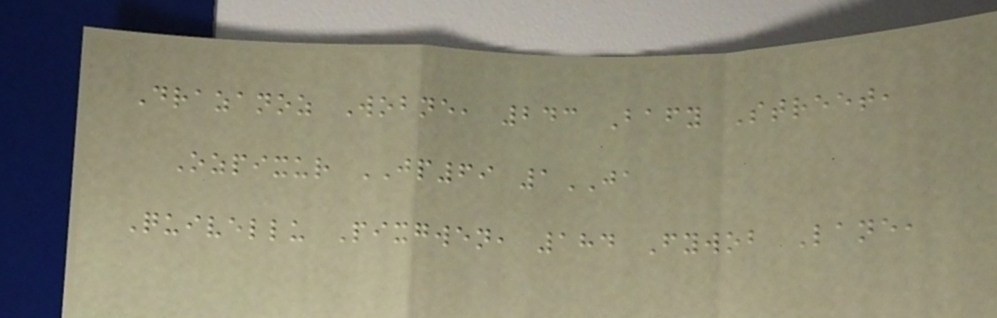Drazanoz Wobne, 243 Bafy Street,
Ozpixur JP69 1JA
Quivellu Pixgwen, 184 Fywob Lane,
